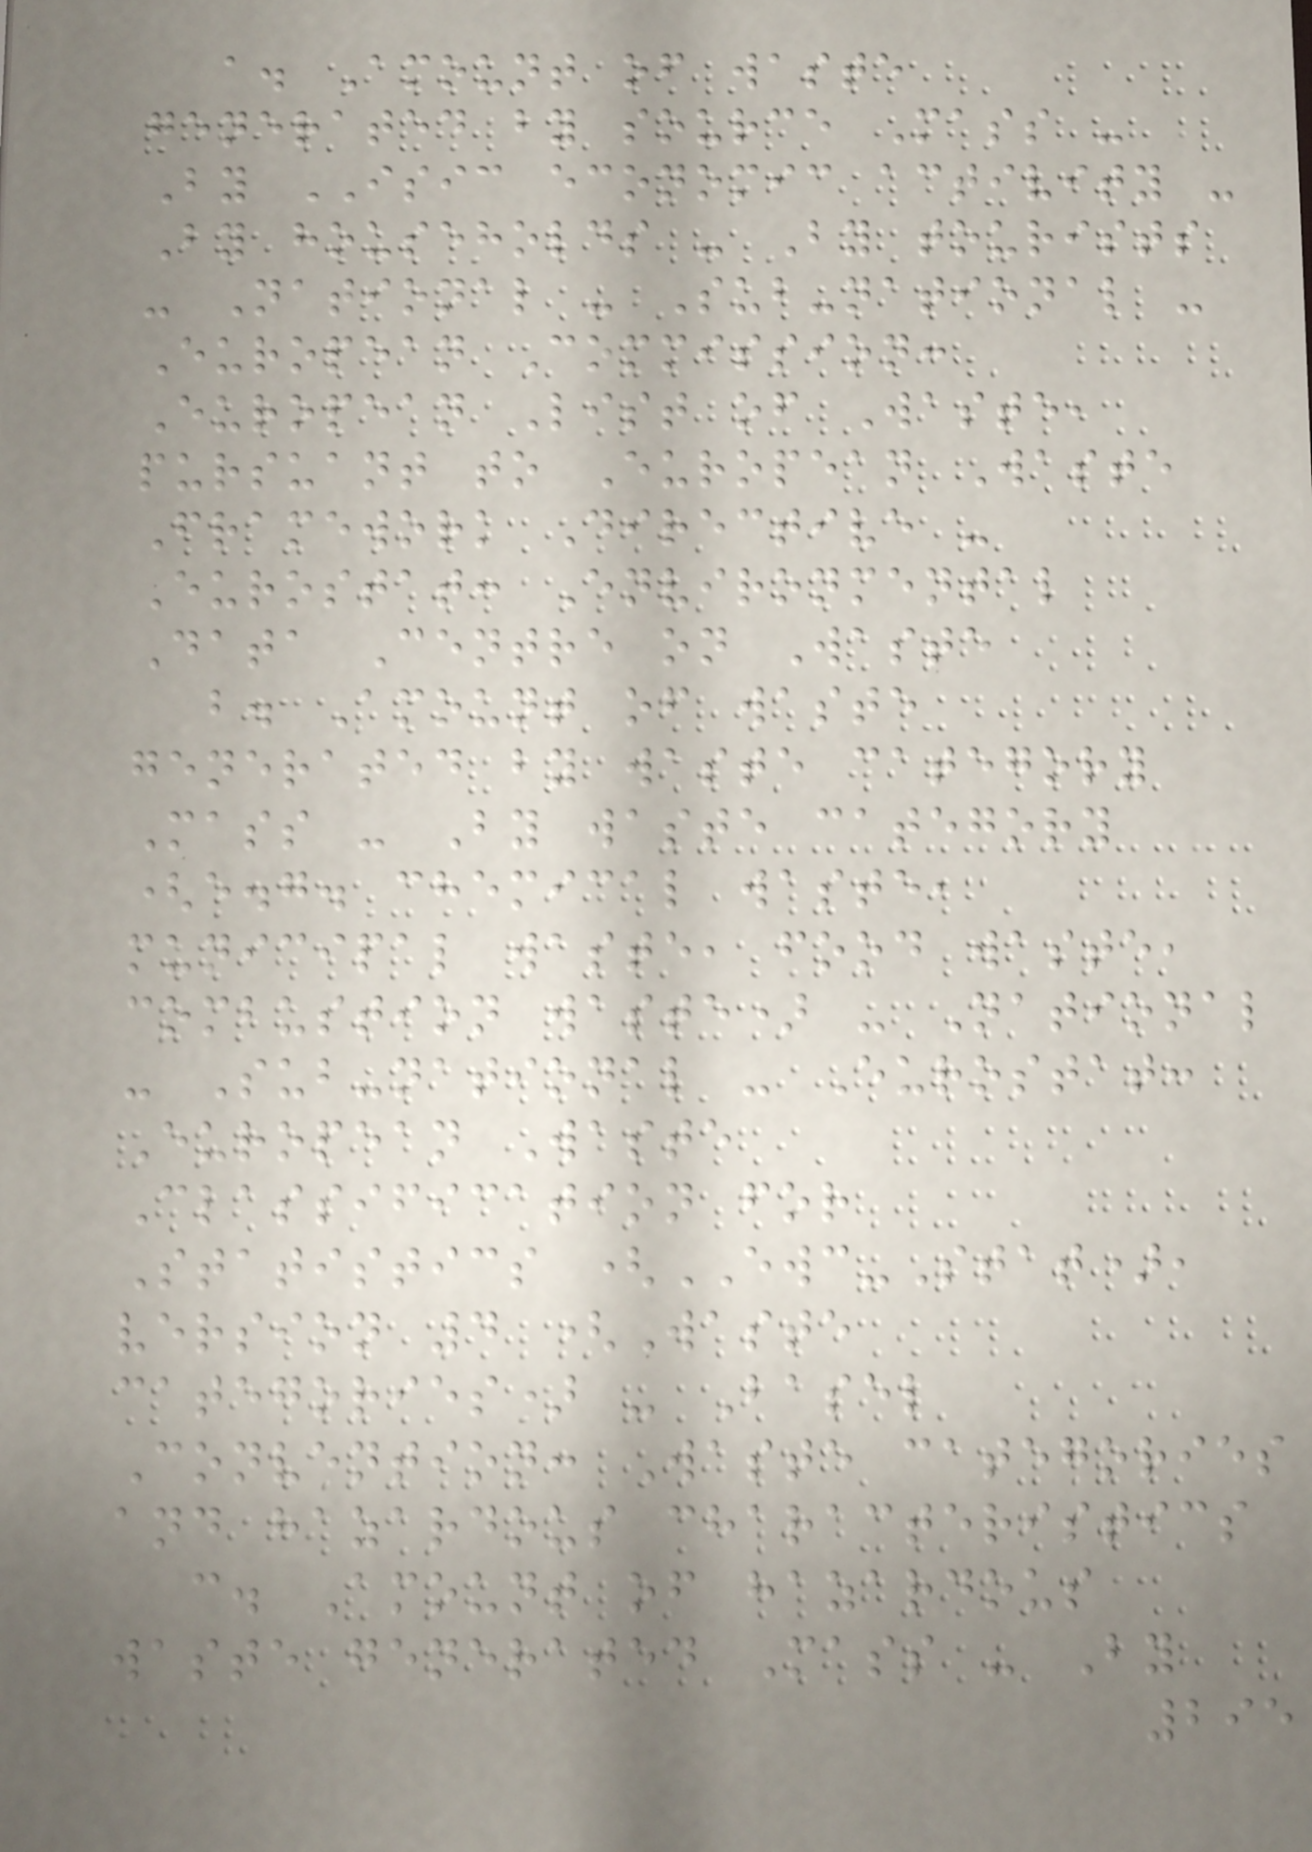a. Amount of waste
generated by source Mass -
By ISIC economic activity -
By households - By tourists
- National - Sub-national -
European Commission:
European List of Waste,
pursuant to European Waste
Framework Directive -
Eurostat: Environmental
Data Centre on Waste
b. Amount of waste
generated by waste category
Mass - By waste category
(e.g. chemical waste,
municipal waste, food waste,
combustion waste) - National
- Sub-national - Eurostat:
European Waste
Classification for
Statistics (EWC-Stat),
version 4 (Waste
categories) - Basel
Convention: Waste categories
and hazardous characteristics
c. Amount of hazardous
waste generated Mass - By
295
